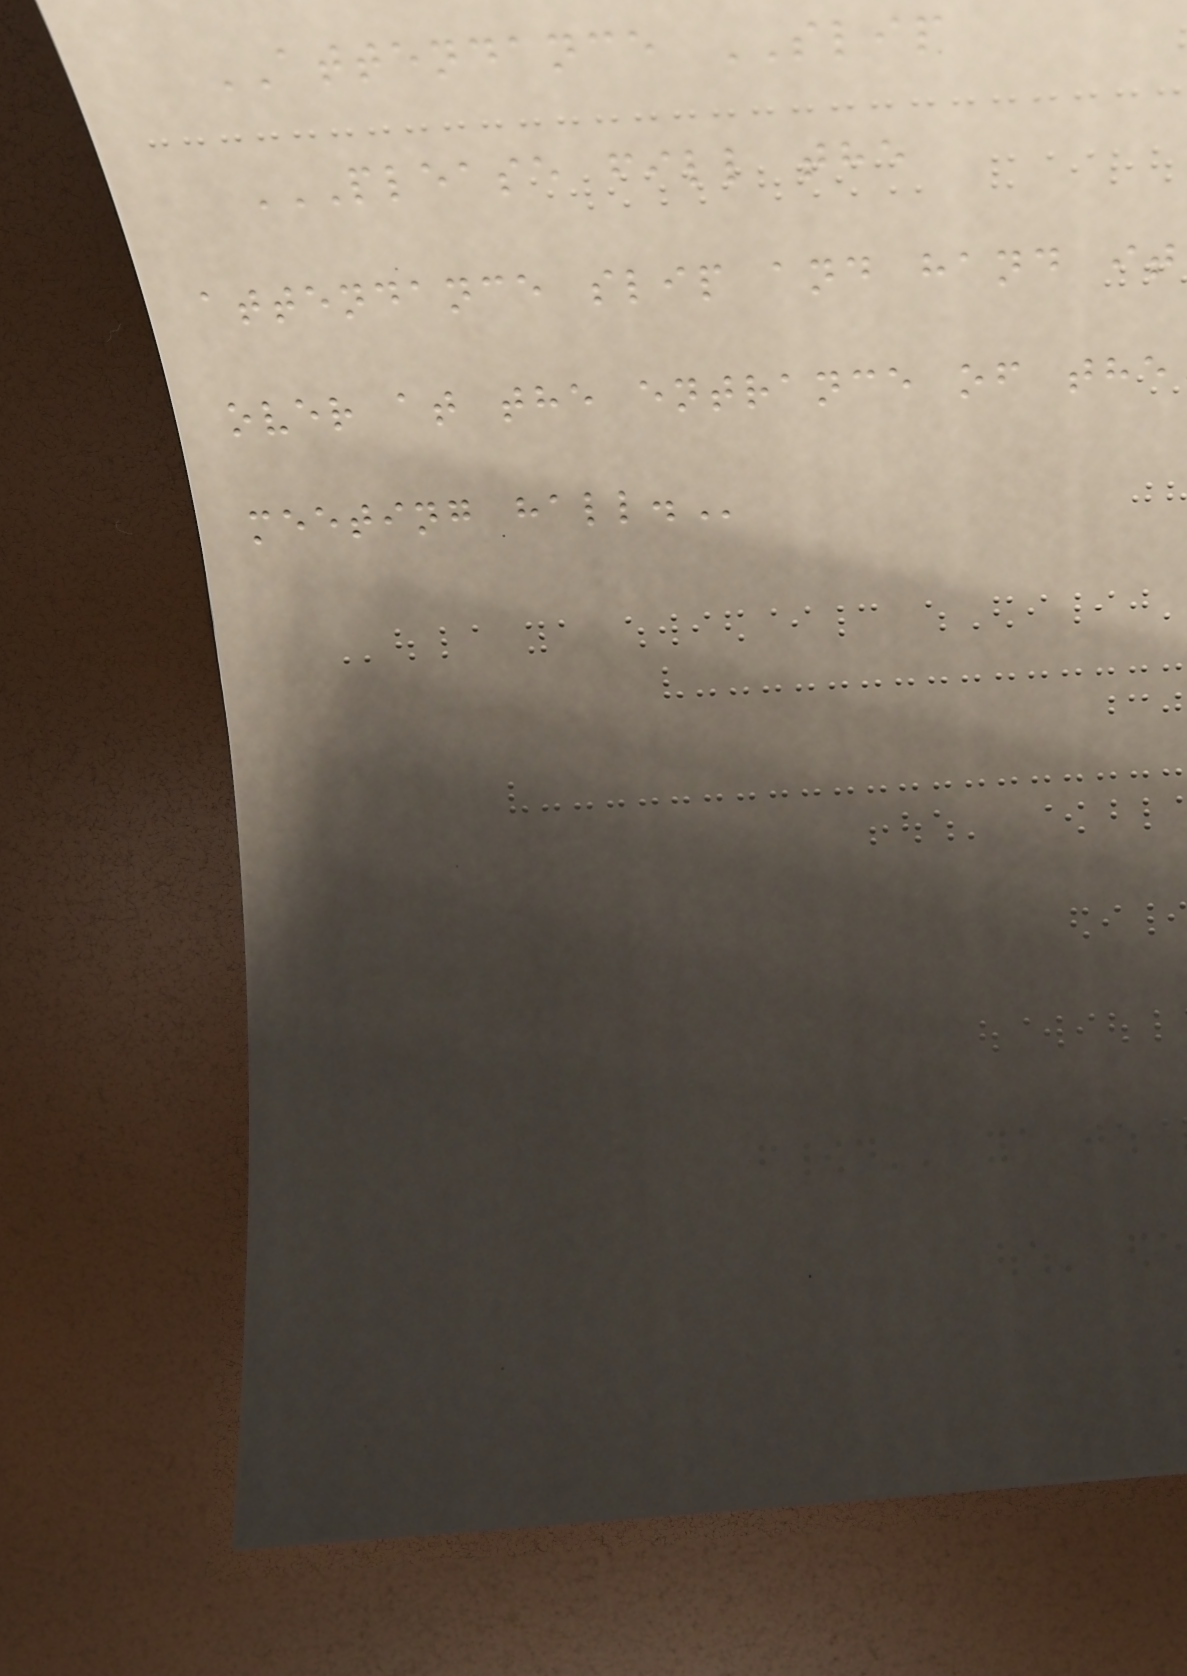ATTENDANCE SLIP
PLEASE FILL THE
ATTENDANCE SLIP AND HAND IT
OVER AT THE ENTRANCE OF THE
MEETING HALL.
